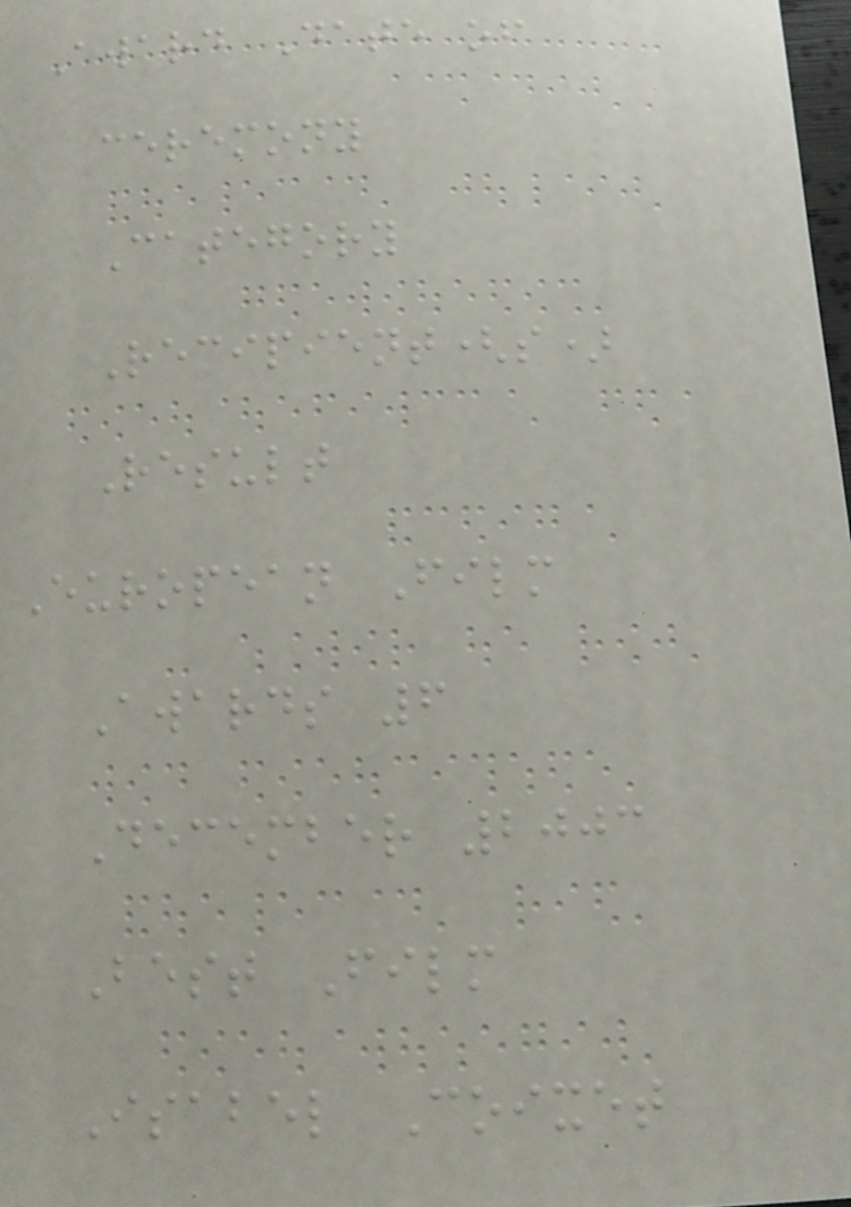Award Date of
ceremony
Category
Recipient(s)
Result
European Film
Awards 6
December 2003
Best Film
Isabel Coixet
